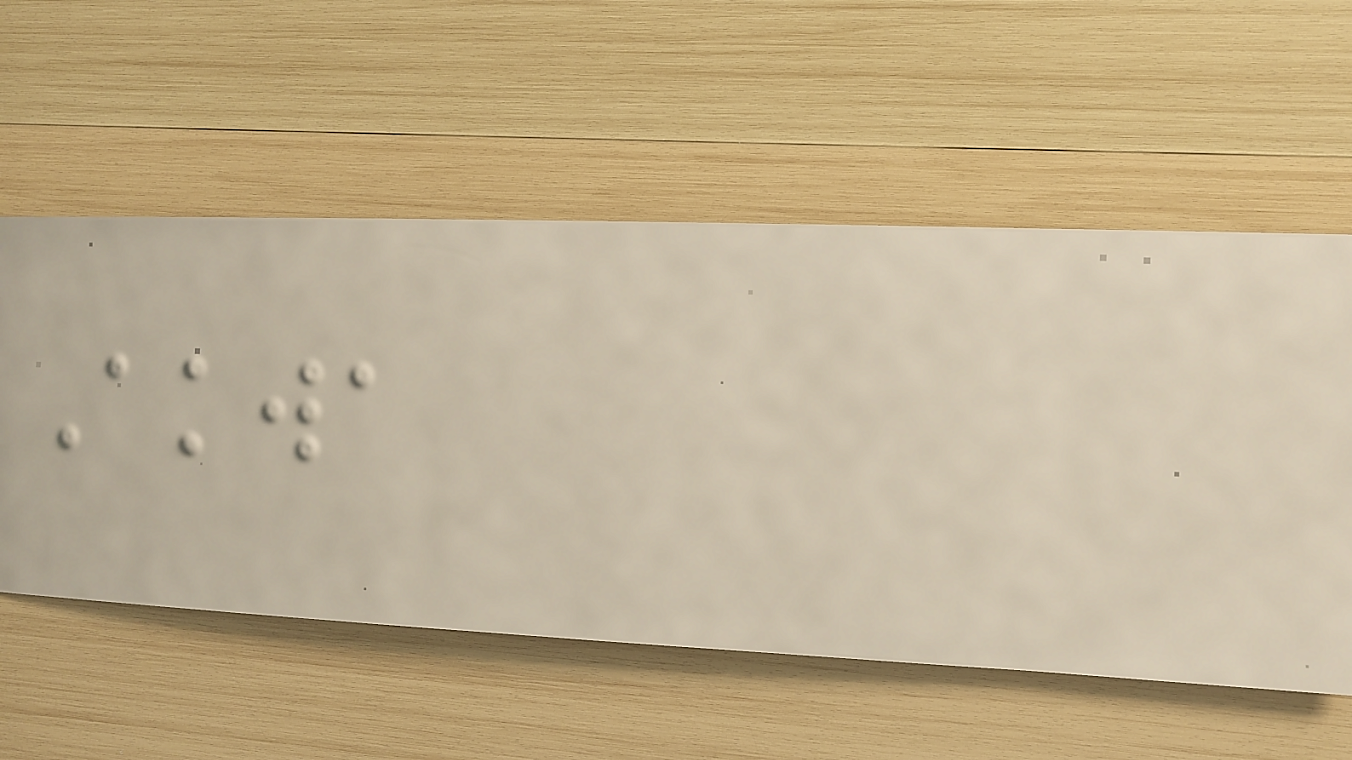Akwa
